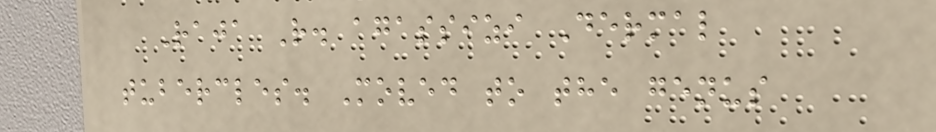Raja R. agassizi Dermal
tubercles. Moved to the genus
